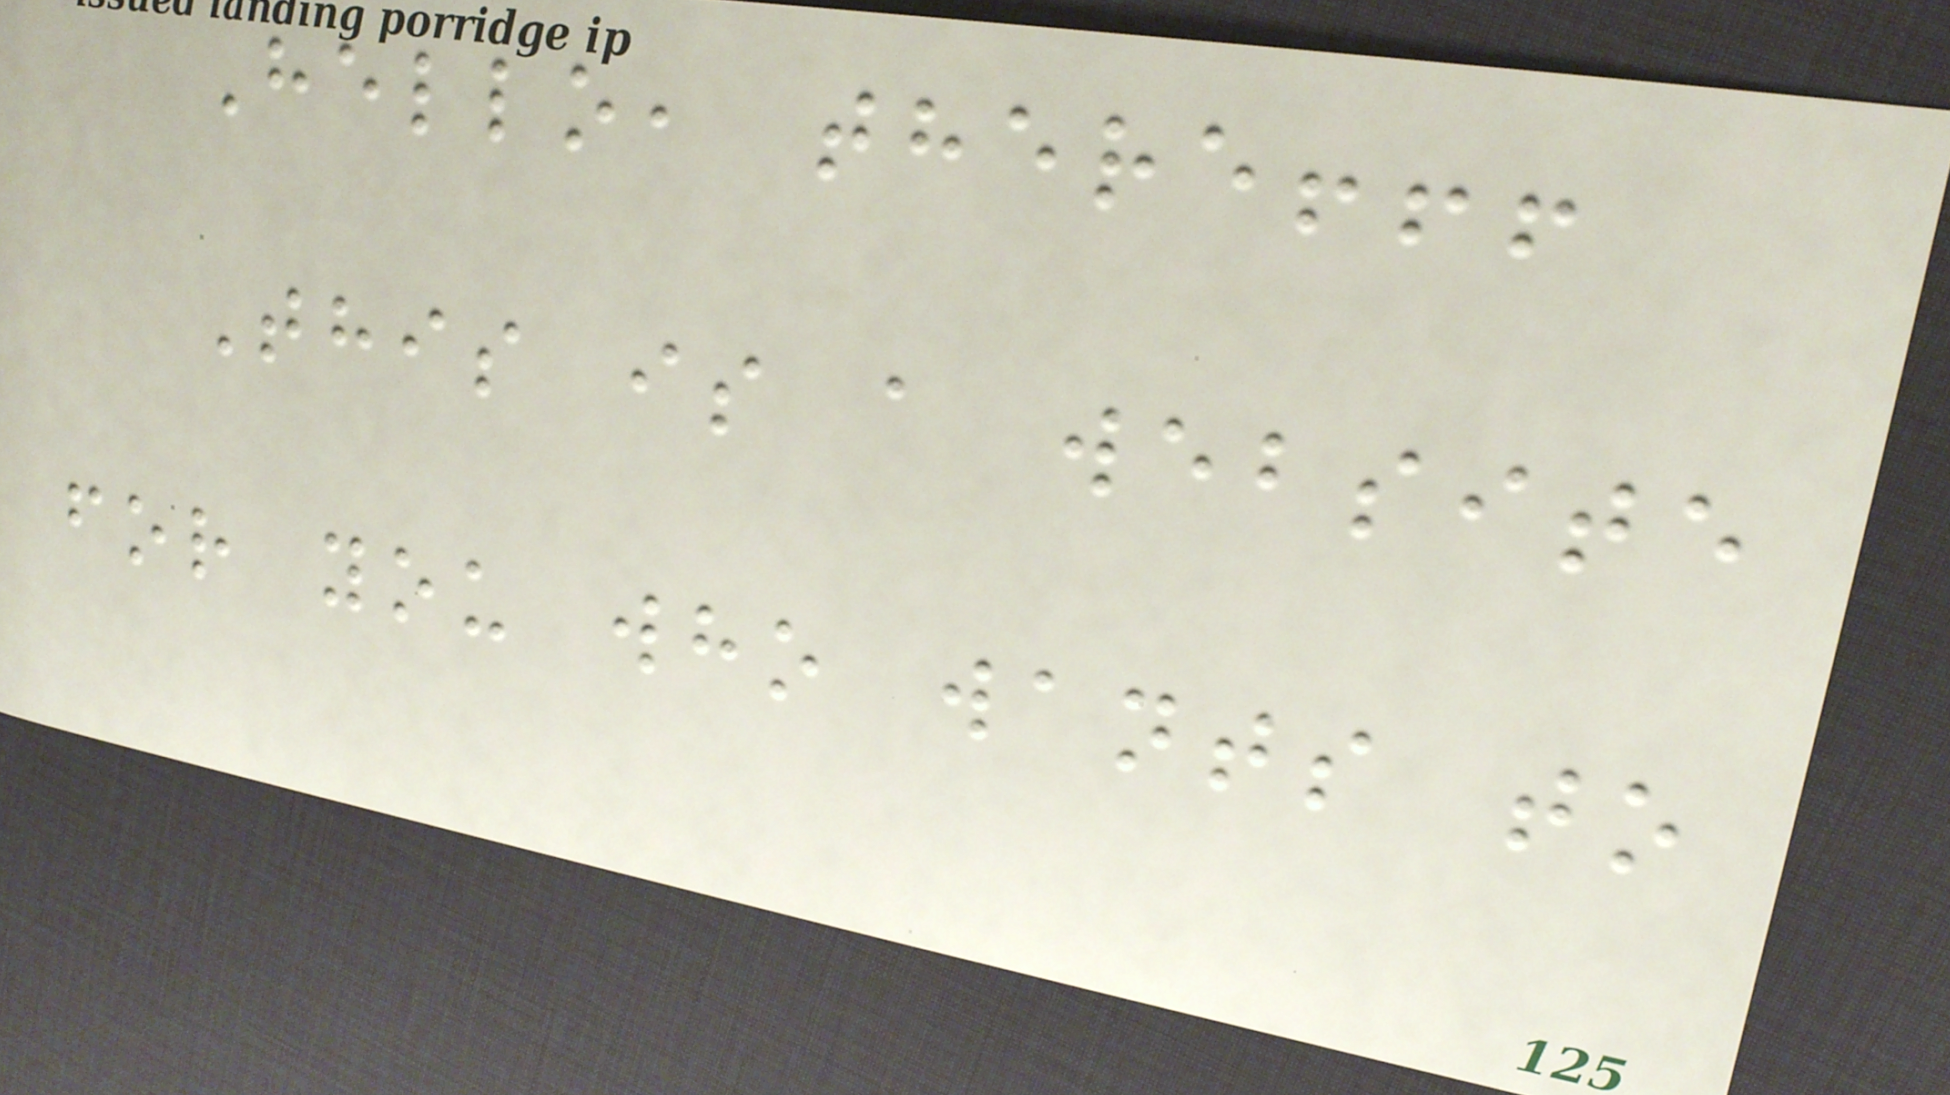Hello, there!!!
This is a website
for you who wants to
